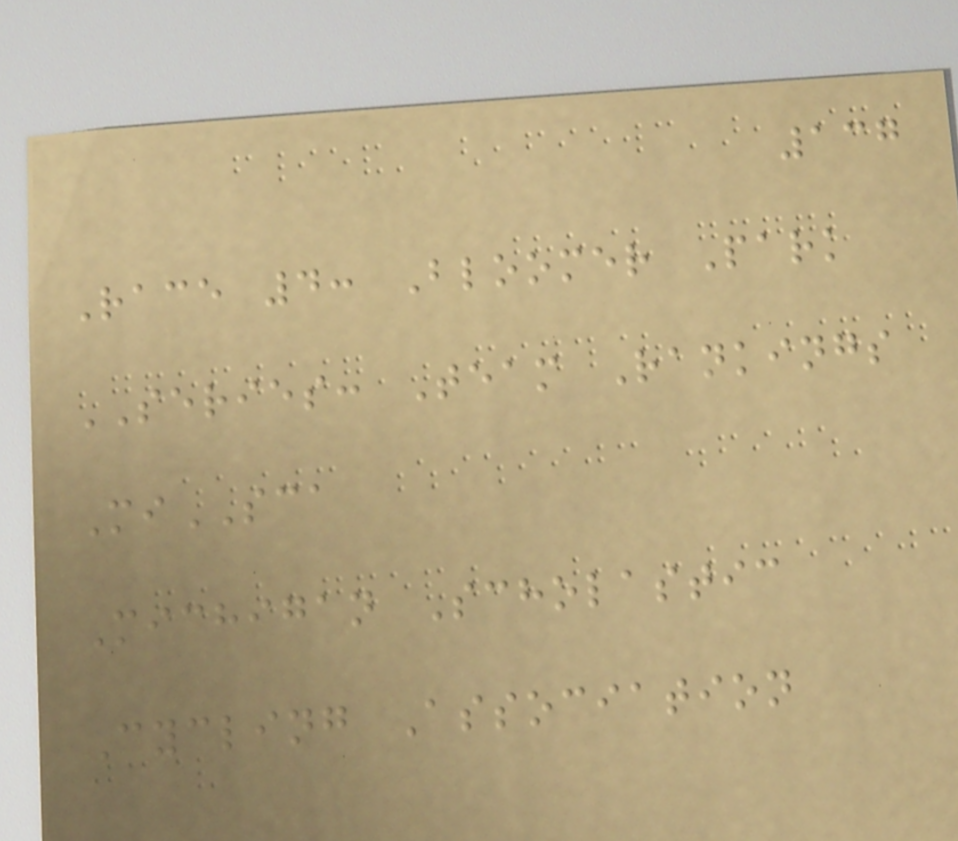137
Race 4: Bloomer Park
SERIES: Team Rankings
MiSCA
Michigan Scholastic
Cycling Association
